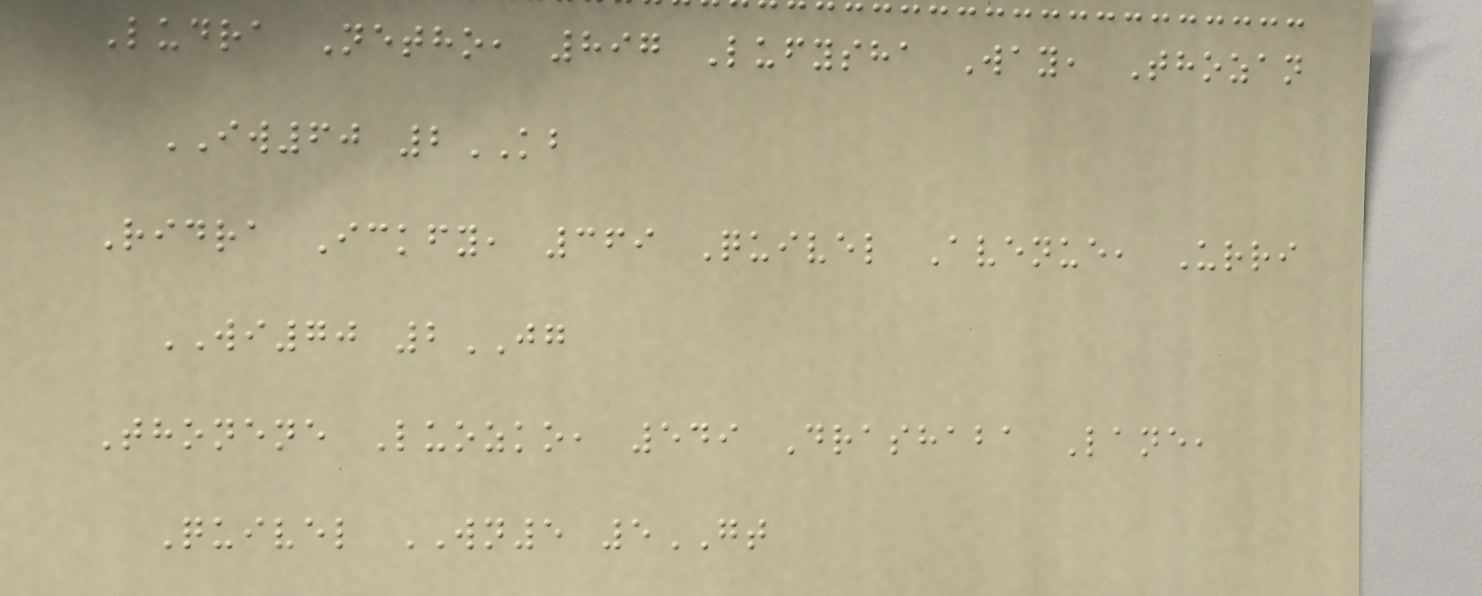Ludra Netho, 897 Lufysha Way, Thozan
IW60 2KB
Ridra Ickfy, 369 Quivel Avenue, Urri
WI70 2JG
Thonene Luozko, 549 Drashaba Lane,
Quivel WN5 5GT
